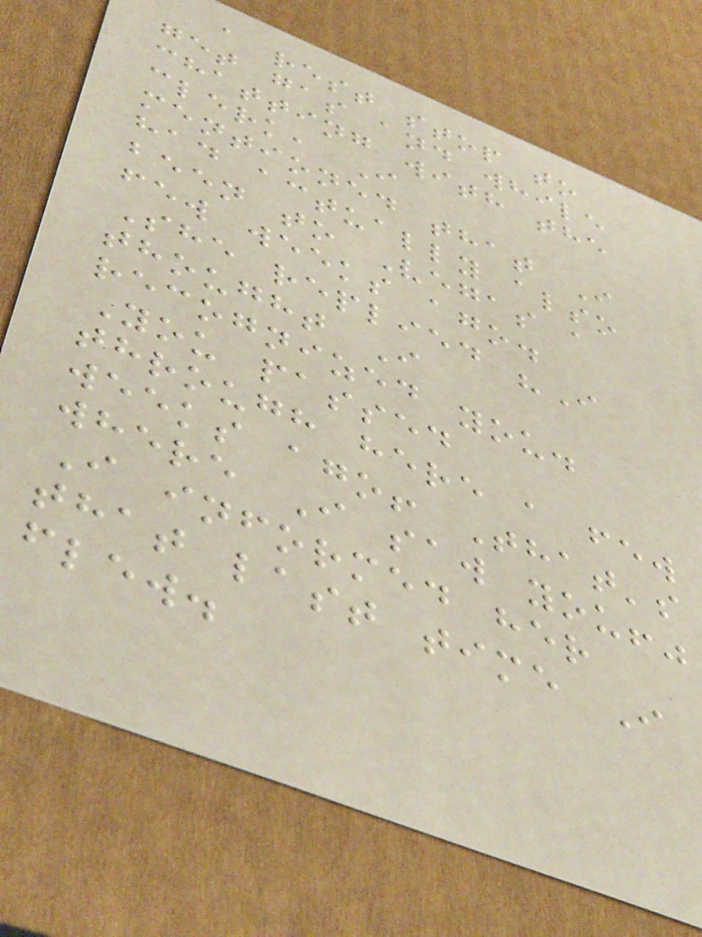a rest stop to
get gas and while
chatting with the
clerk, I
mentioned that I
had actually also
been to Vegas a
few weeks ago.
She replied "I
thought I
recognized you.
You passed
through here a few
weeks ago! That's
where I saw you!"
I informed her
that last time I
flew.
